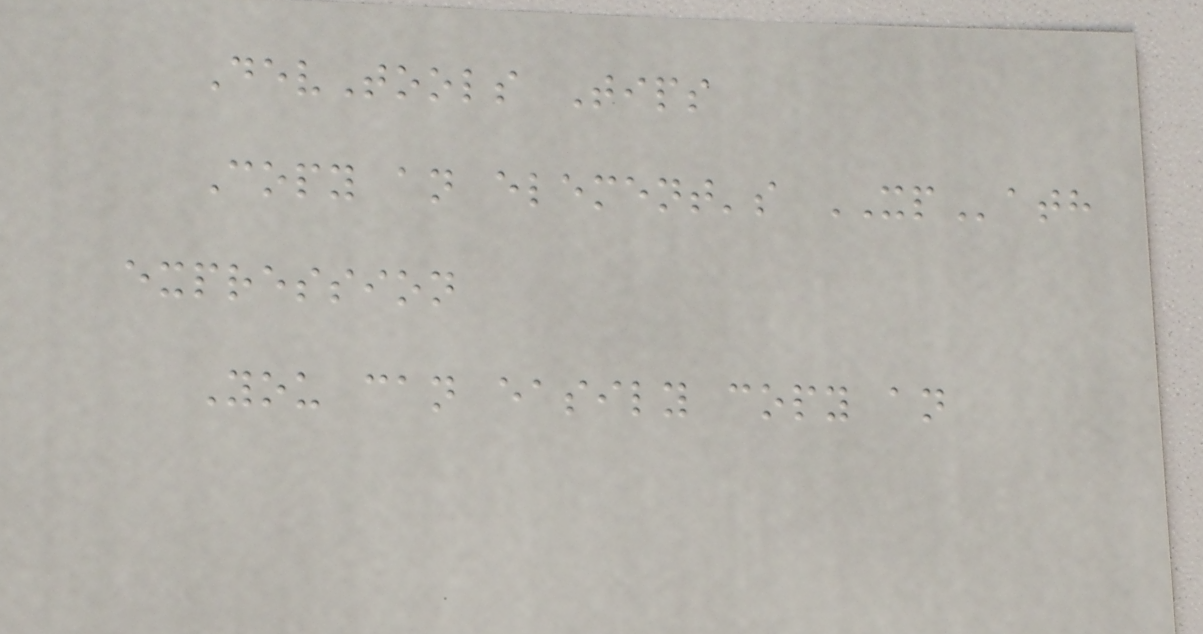DevTools Tips
Copy an element's XPath
expression
You can easily copy an
